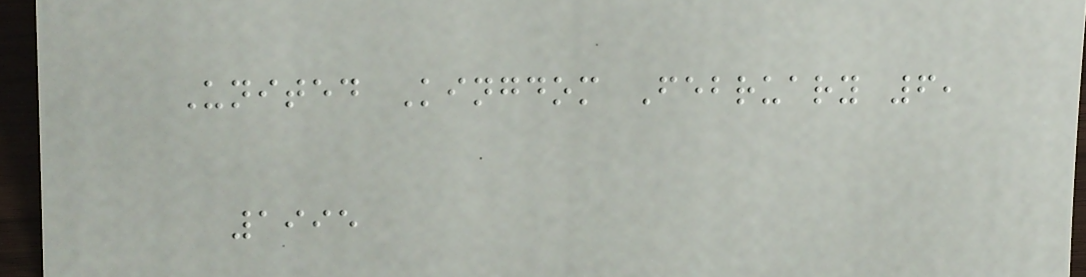United Kingdom February 6,
1995
